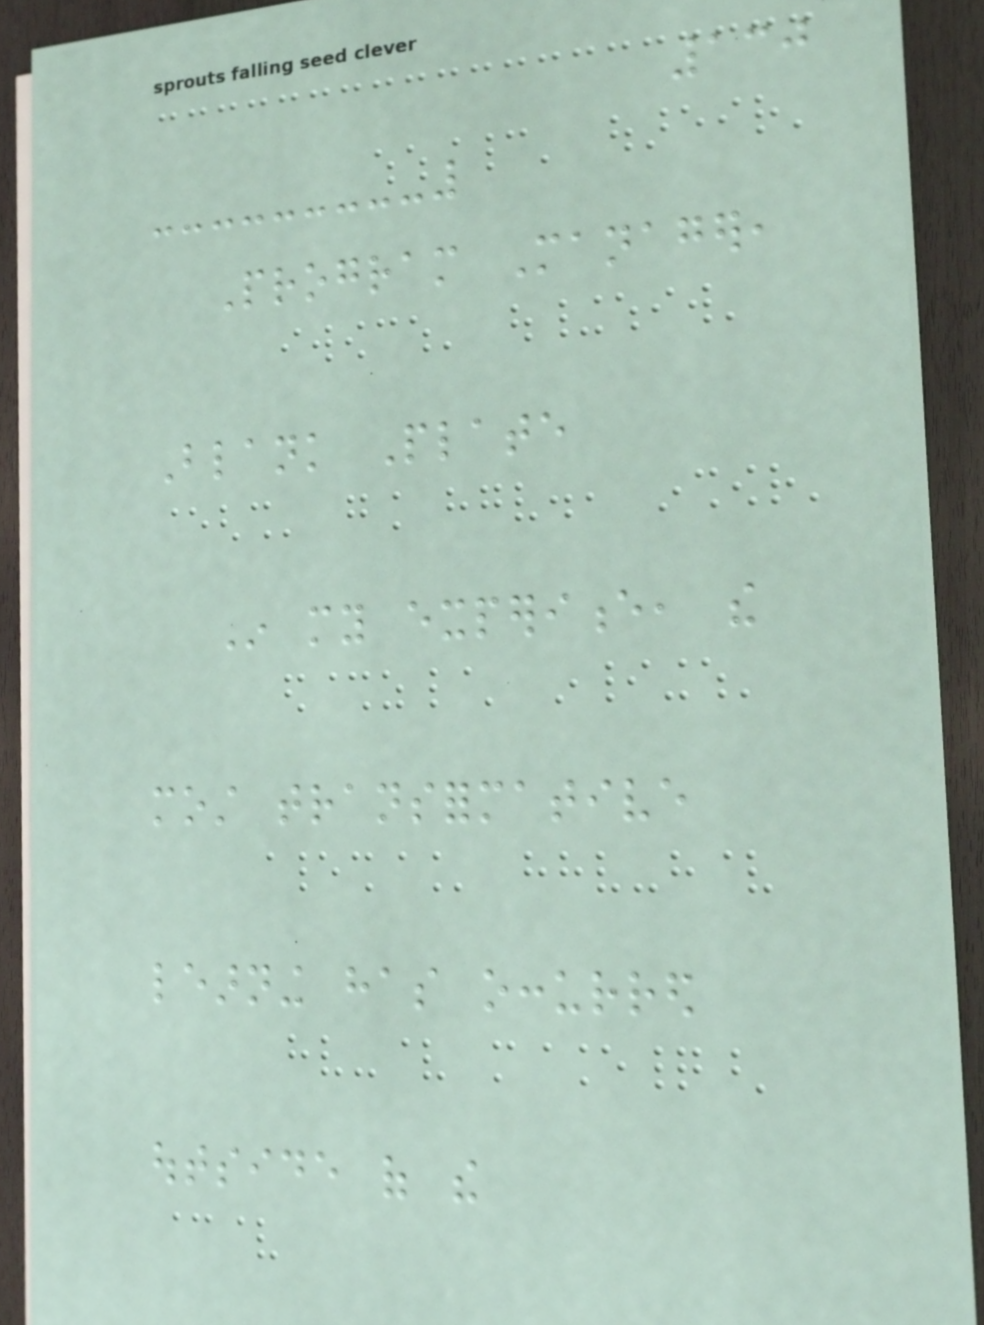130
Program Manager,
Blank Plate
In my experience, the
most transformative
learning has occurred
outside of the
